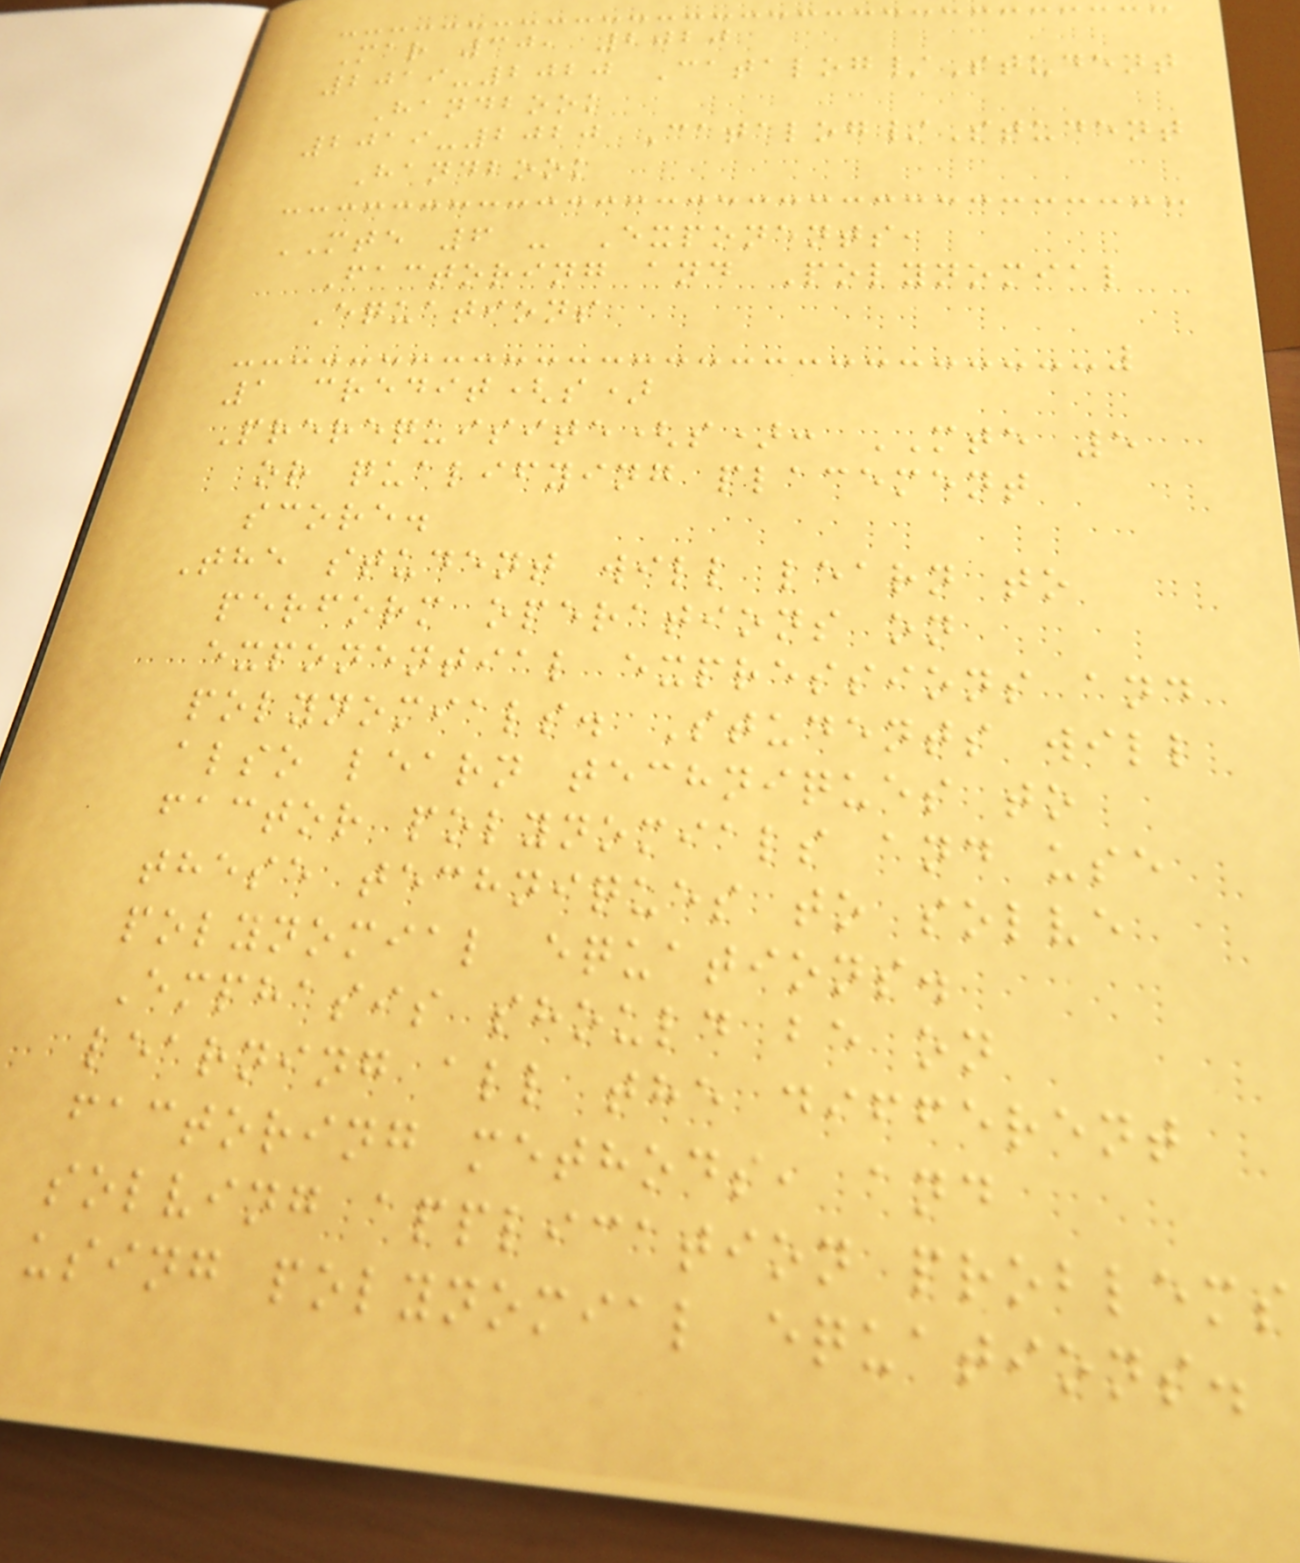Mar 30, 2020
2019-2020 Catalog/Student
Handbook
2019-2020 Catalog/Student
Handbook
MTE 6 - Exponents,
Factoring and Polynomial
Equations
1 credit(s)
Prerequisite(s): MTE 5
or qualifying placement
score.
The student will learn to
perform operations on
exponential expressions and
polynomials. Students will
also learn techniques to
factor polynomials and use
these techniques to solve
polynomial equations.
Emphasis should be on
learning all the different
factoring methods, and
solving application problems
using polynomial equations.
